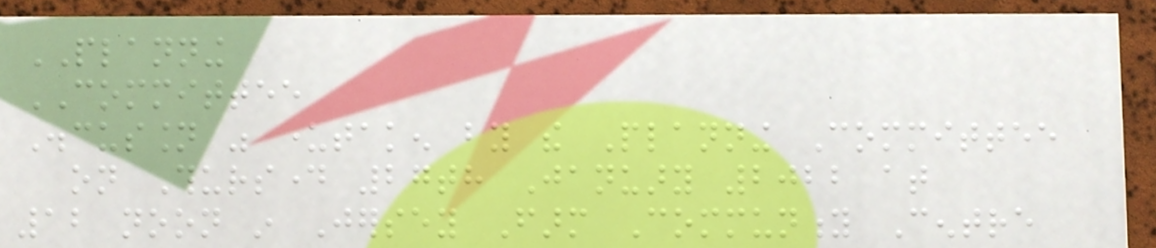PLANNING
COMMITTEE
Discussion was undertaken by the Planning Committee
on Thursday 27th January 2022 at
12 noon in Jersey Farm Community Centre
